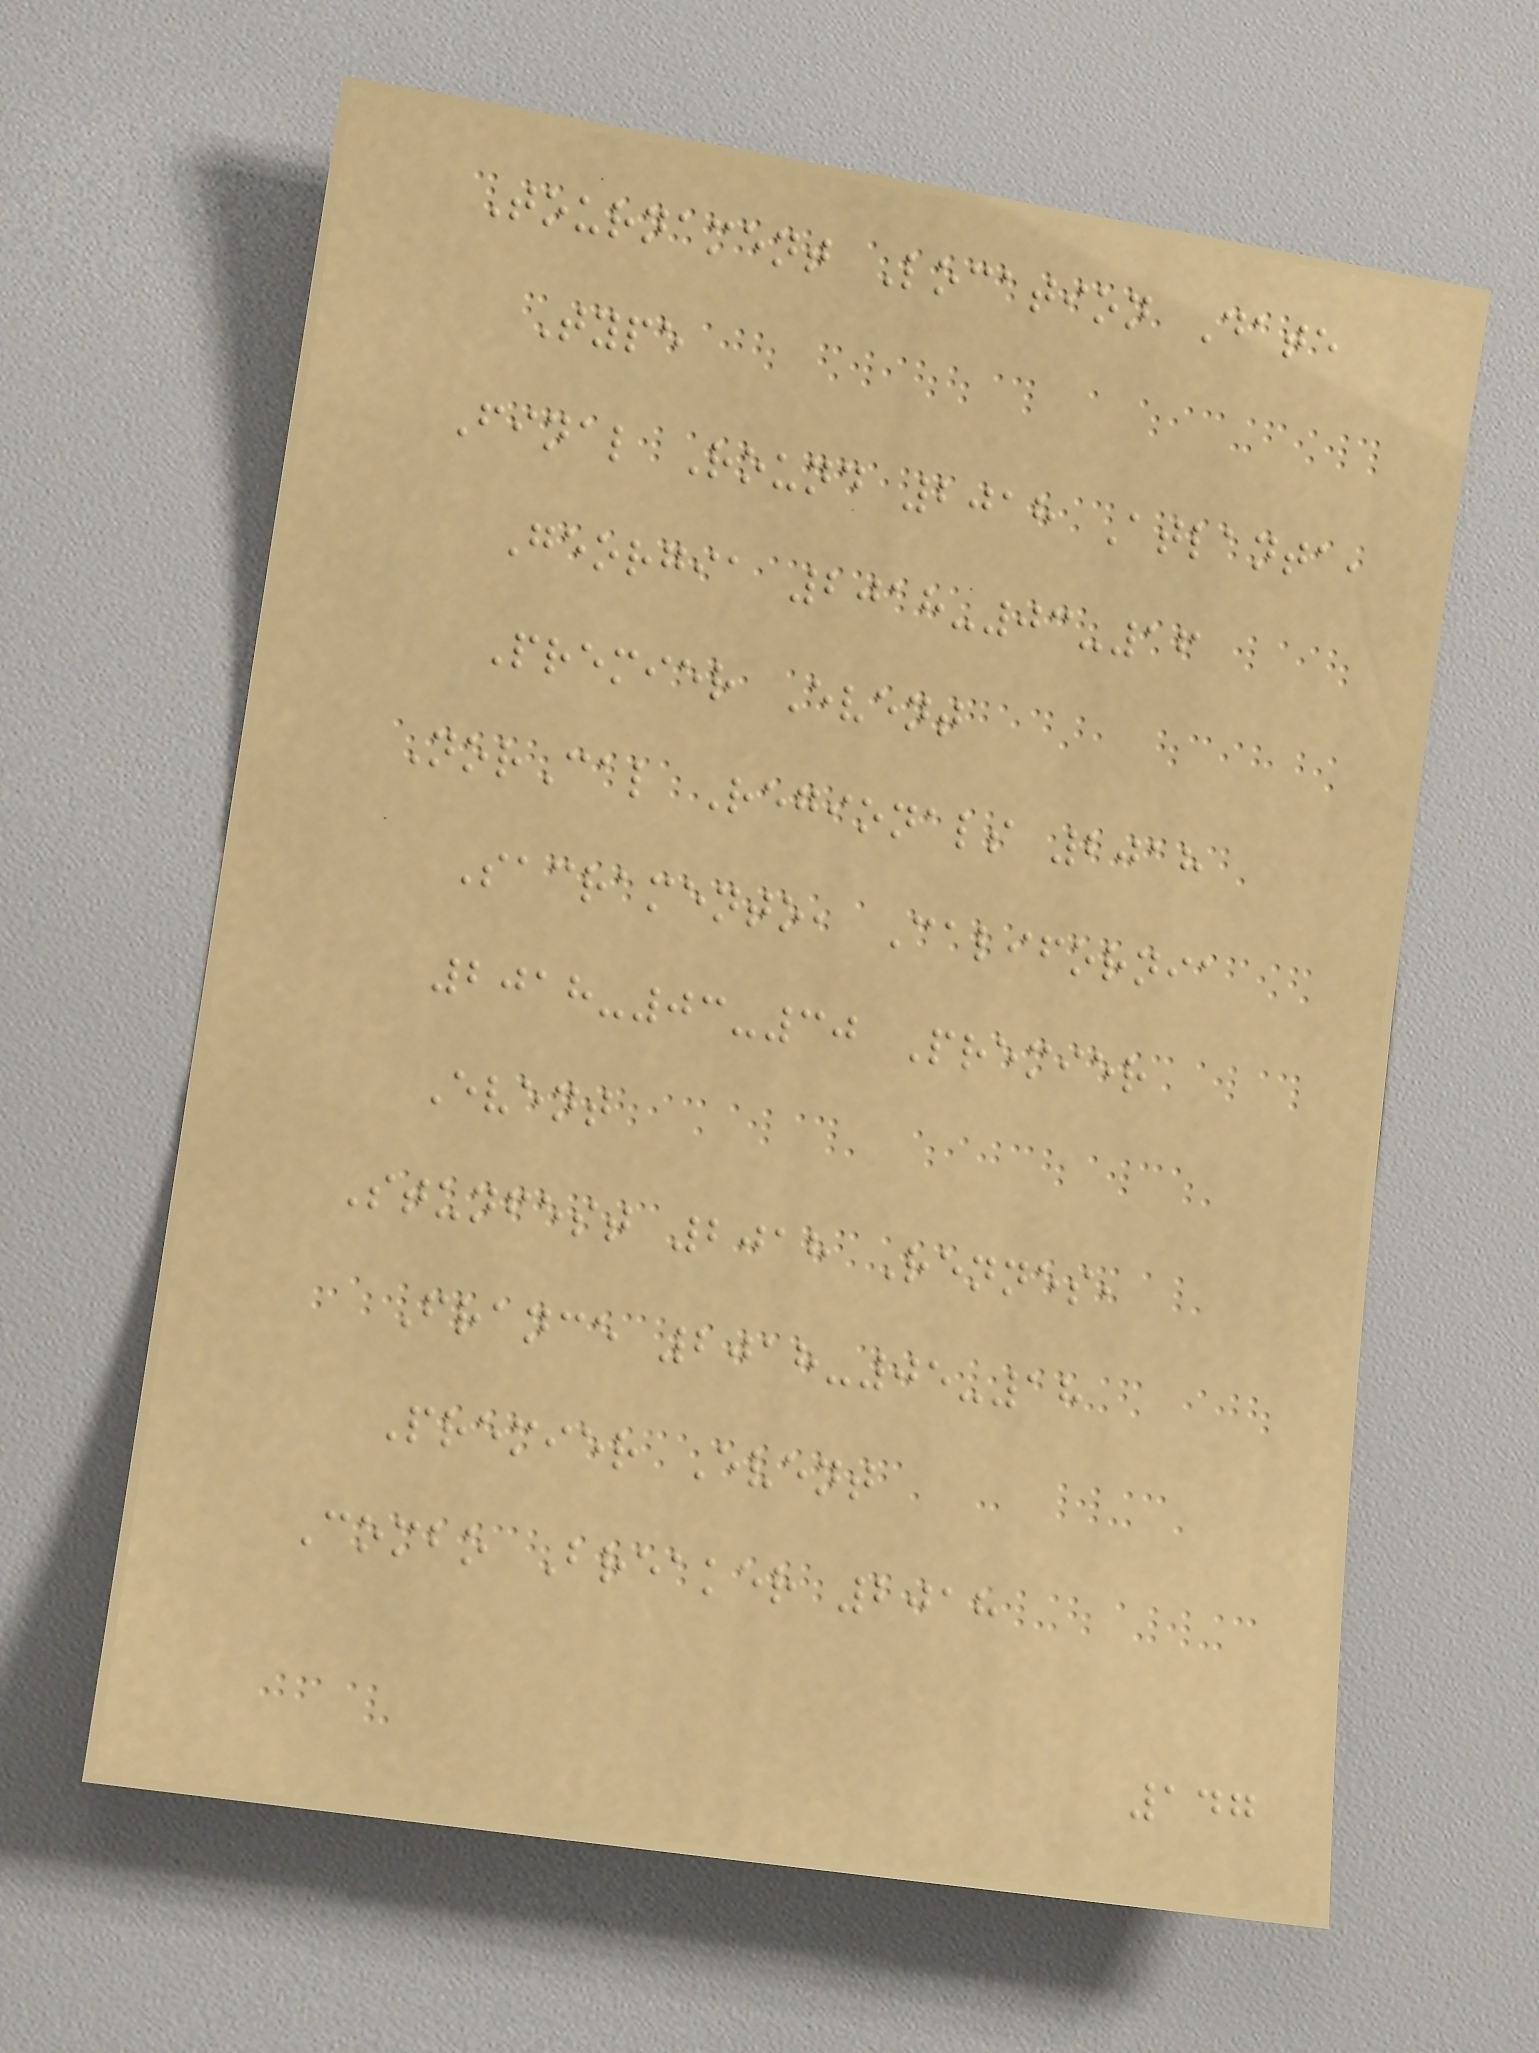Tournament Location Date
Type
Final Round 2018 Atlanta,
Georgia 2018-03-16
Premier Event
NorCal Regionals 2018
Sacramento, California
2018-03-30 Premier
Event
Stunfest 2018 Rennes,
France 2018-05-18
Premier Event
Combo Breaker 2018
147
